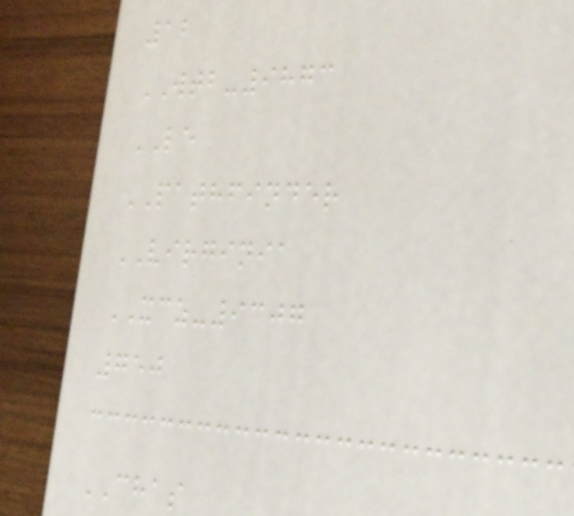12
WTB-9873
LE
PATHFINDER
VIRGINIA
XCZ-9307
750
CHAS
